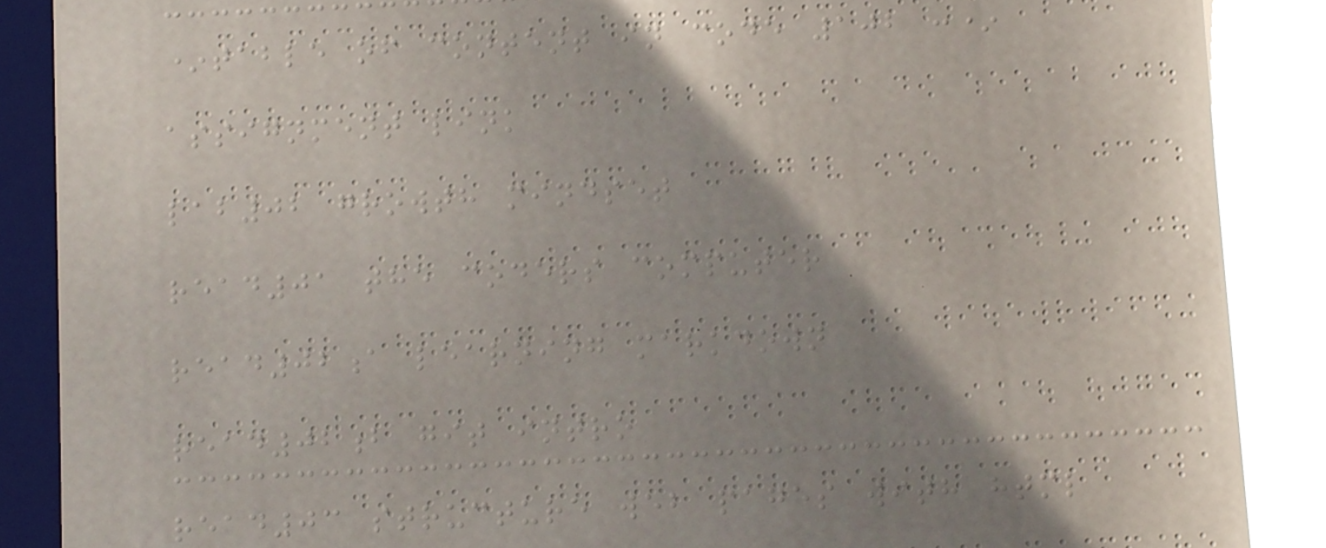*table of content in code 102 :*
assignment link
lab02 growth mindset
read01 the coders computer
read02a learning markdown
read02b git intro
read03 structure web pages with html
